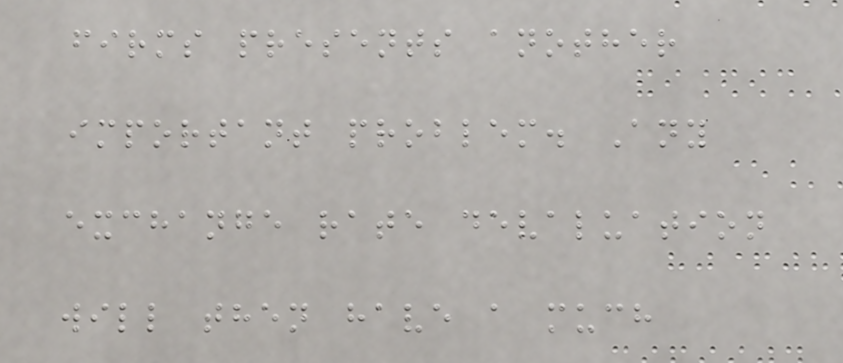firms presents another
important problem. Any
exchange rate devaluation
will then have a much
